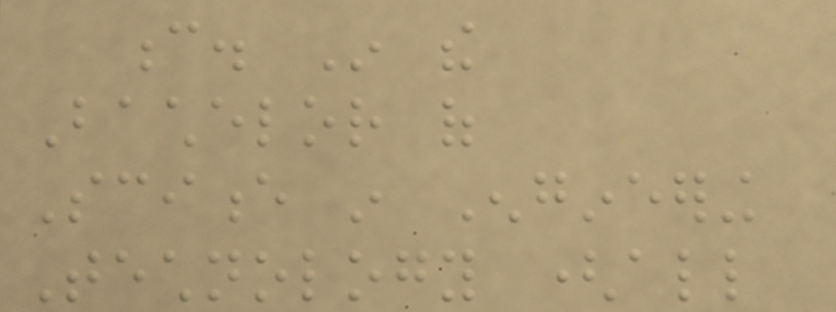c. In the
Bachelor of
Science in Engineering
Technology (all
